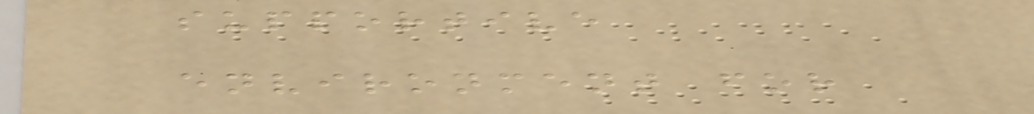supportive
environment for
